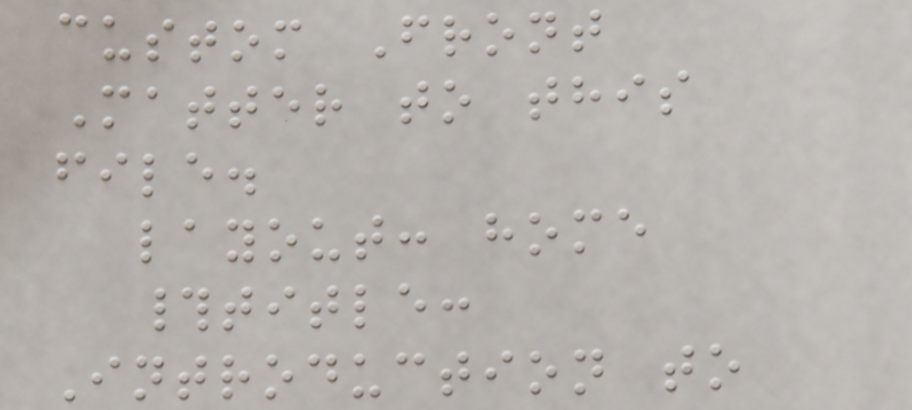custom Front
Matter to this
file.
layout: home
#title:
Introduction to
